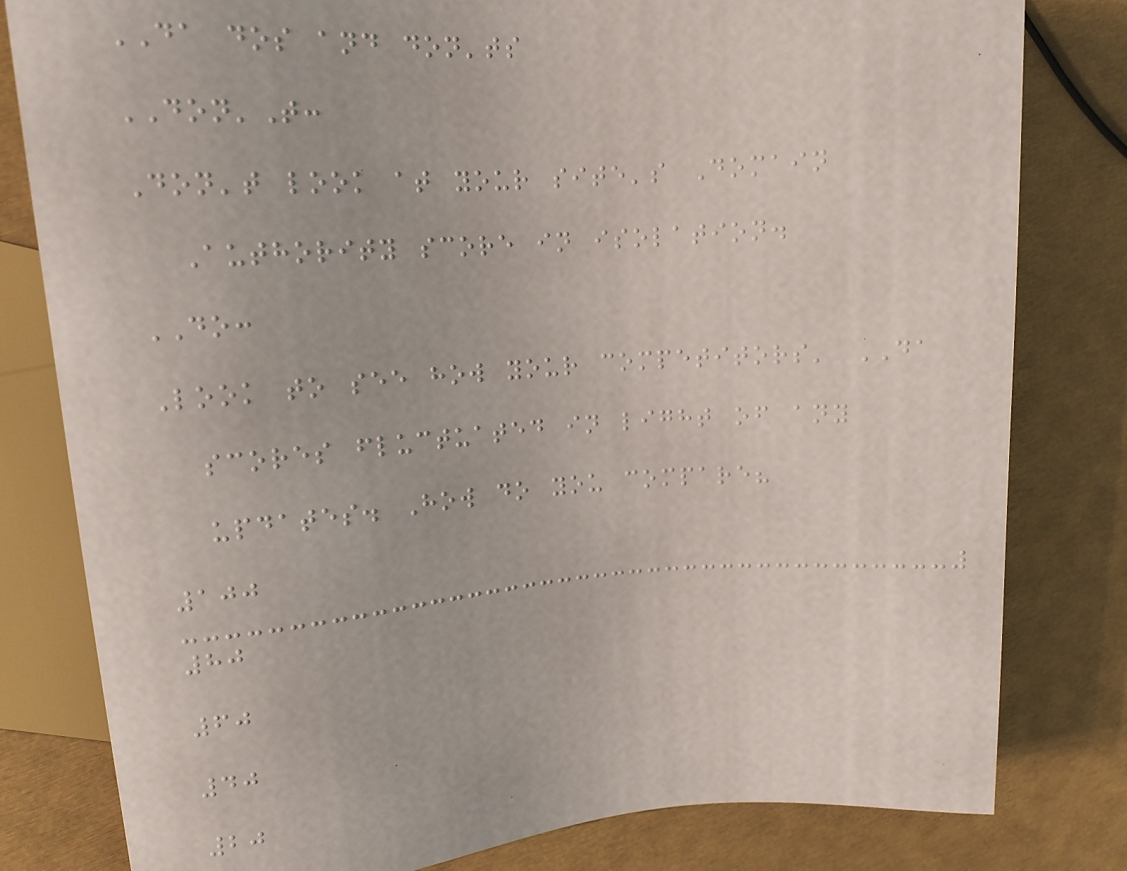DA dos and don'ts
DON'T:
Don't look at your site's Domain
Authority score in isolation.
DO:
Look to see how your competitors' DA
scores fluctuated in light of any
updates. How do you compare?
100
80
60
40
20
